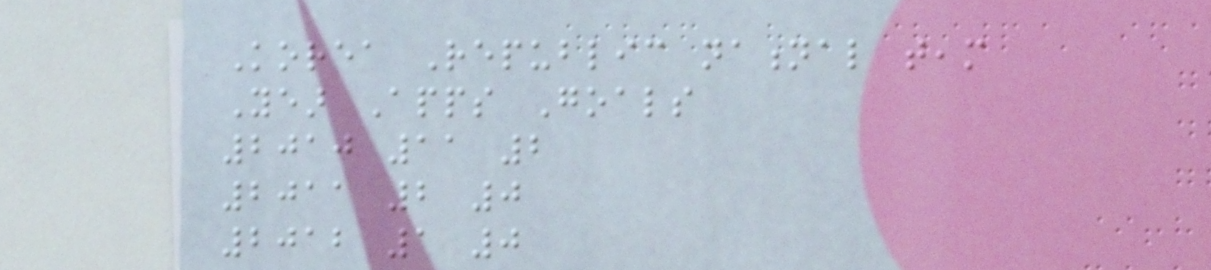Korea Republic national team
Year Apps Goals
2010 11 2
2011 2 0
2012 1 0
